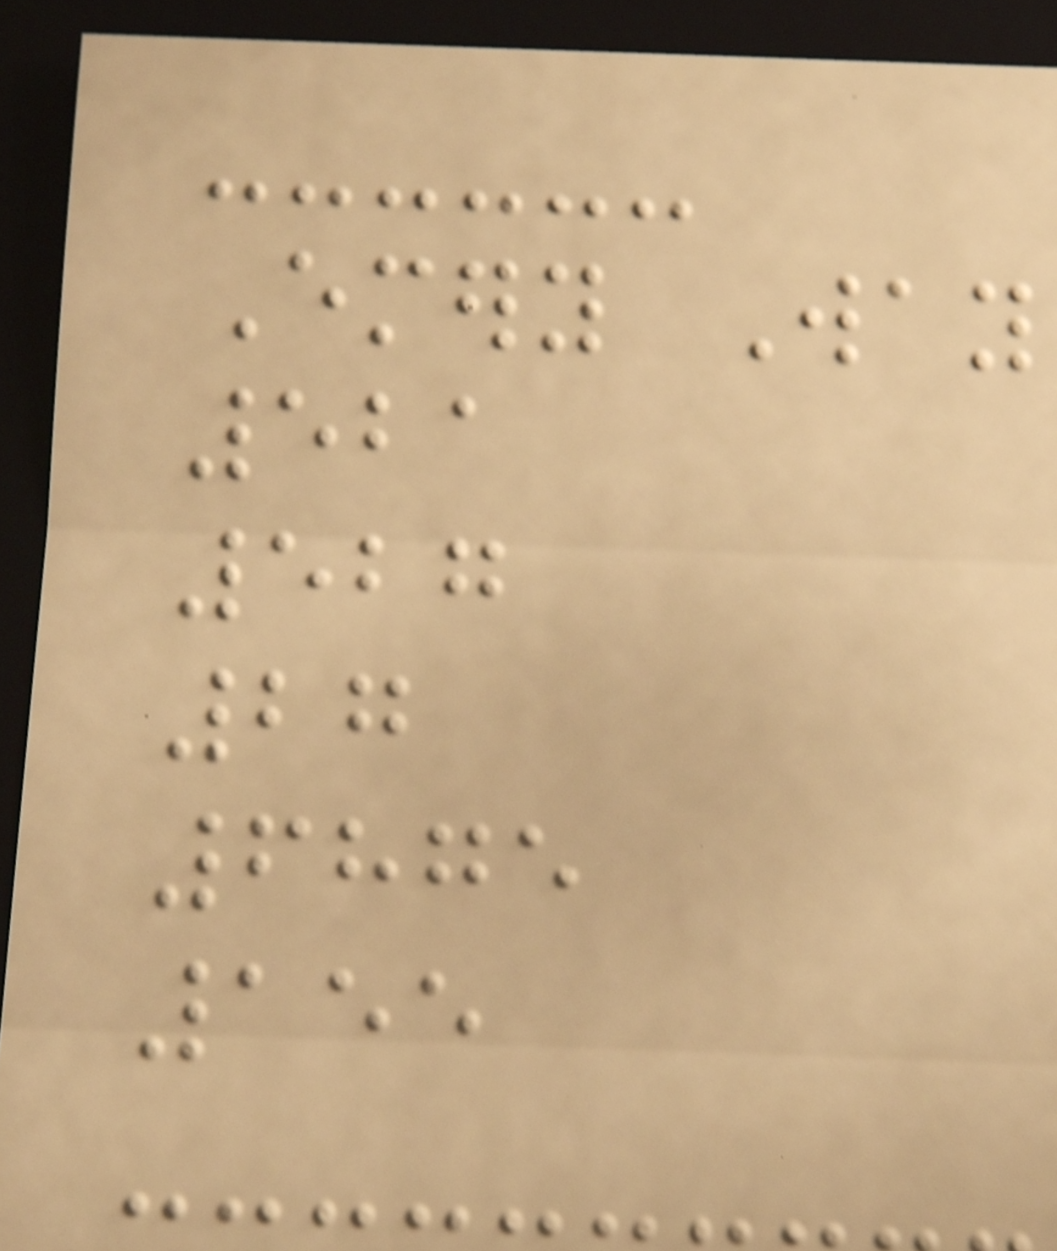Emery Way
521
527
27
6875
155
